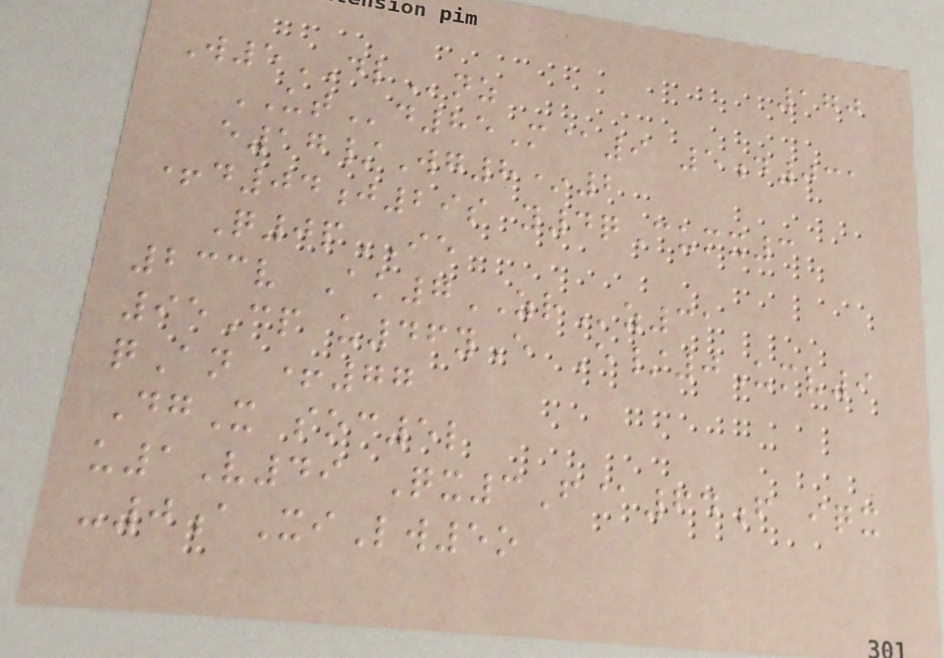170
W5DLnz
UTd85M@9 5d031
e17/Wg8*2
+d04j29s y4qCumx3
Q0pIE
233v Ak7ZRz31
95Cp u46yE E/0Umv9
qAn +77
DgX soc5l
u1V49 Qx3F@64f iqx
-0aXiLw5o
